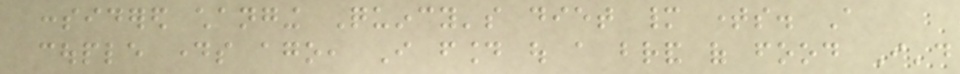considered changing Quincy's diet many times. A
couple days ago, I found out a brand of food I'd
